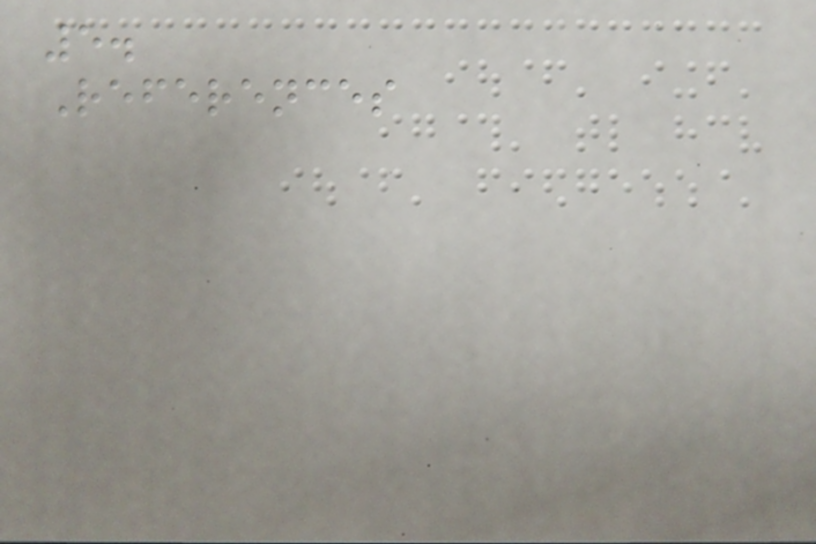5.
References
